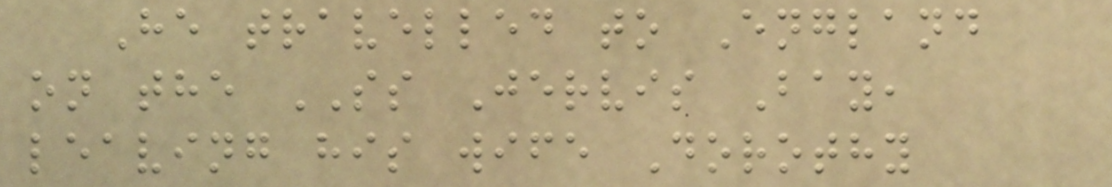He travelled to England
on the SS Jervis Bay,
leaving his wife Dorothy
